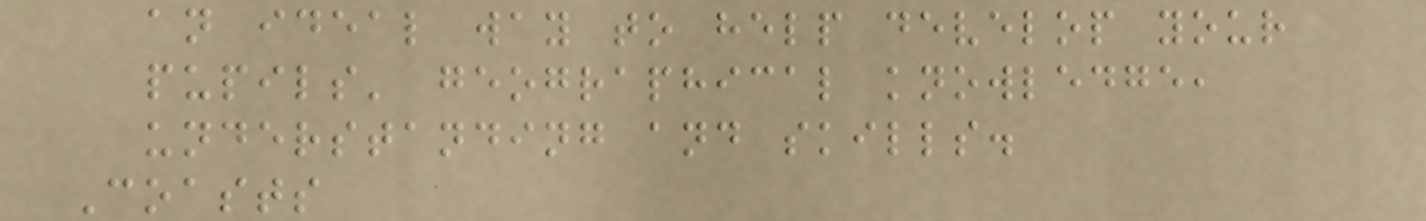an ideal way to help develop your
pupils' geographical knowledge,
understanding and skills.
Coasts
